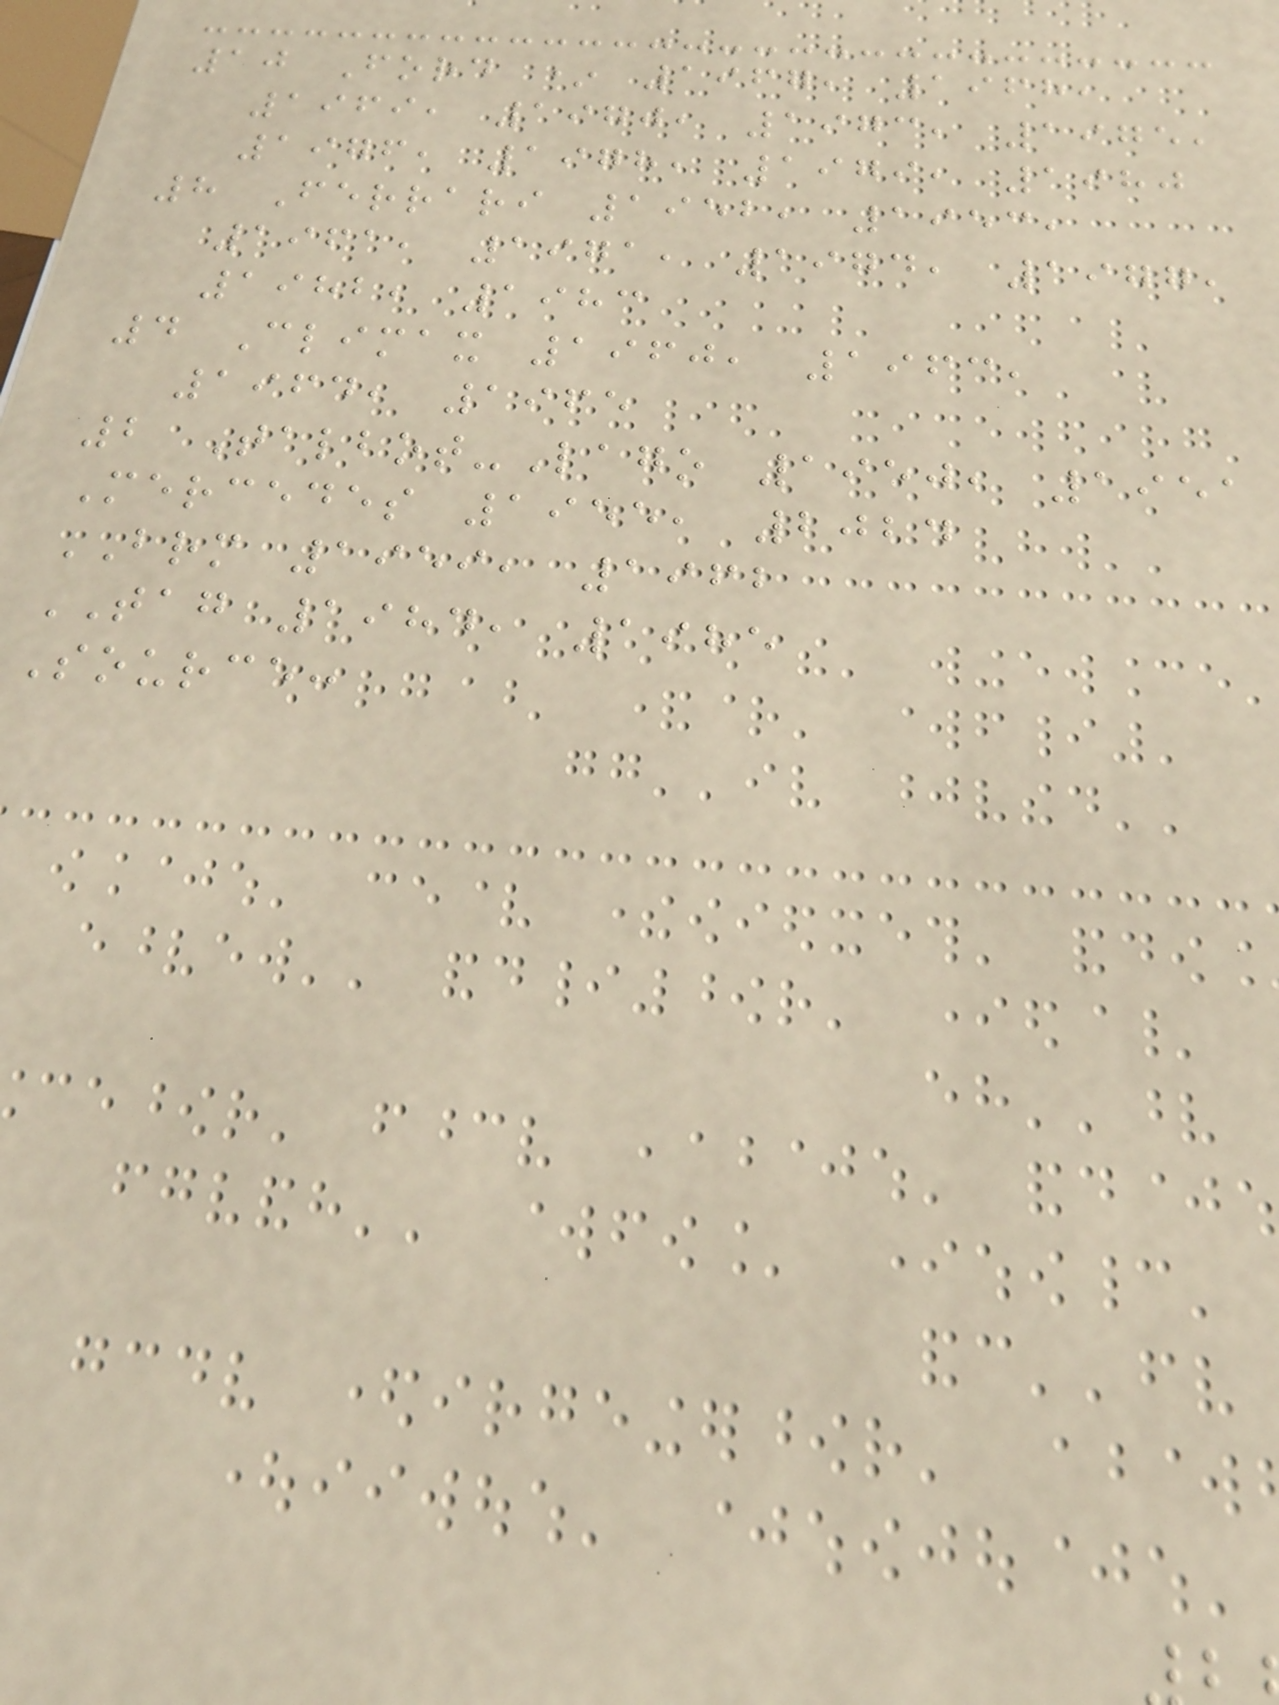10 Ford * 1967, 1968,
1969, 1970, 1973, 1975,
1976, 1978, 1979, 1980
8 Ferrari 1952, 1953,
1961, 1971, 1974, 1977,
1982, 1983
4 Climax 1960, 1963,
1964, 1965
2 Talbot-Lago 1950, 1951
Mercedes 1955, 2024
BRM 1959, 1962
TAG 1984, 1985
Source:
